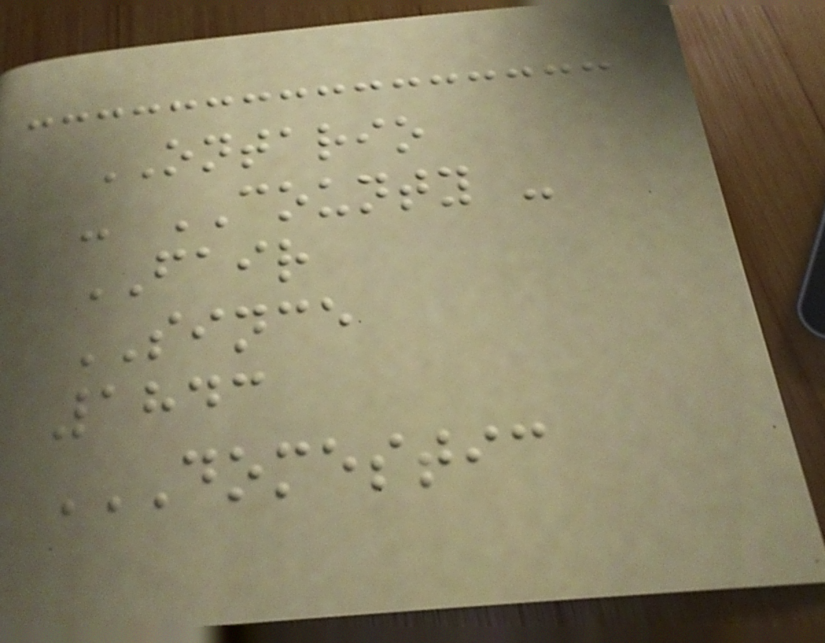ONTARIO
- COUNTY -
FAIR
SINCE
1843
DOMESTIC
